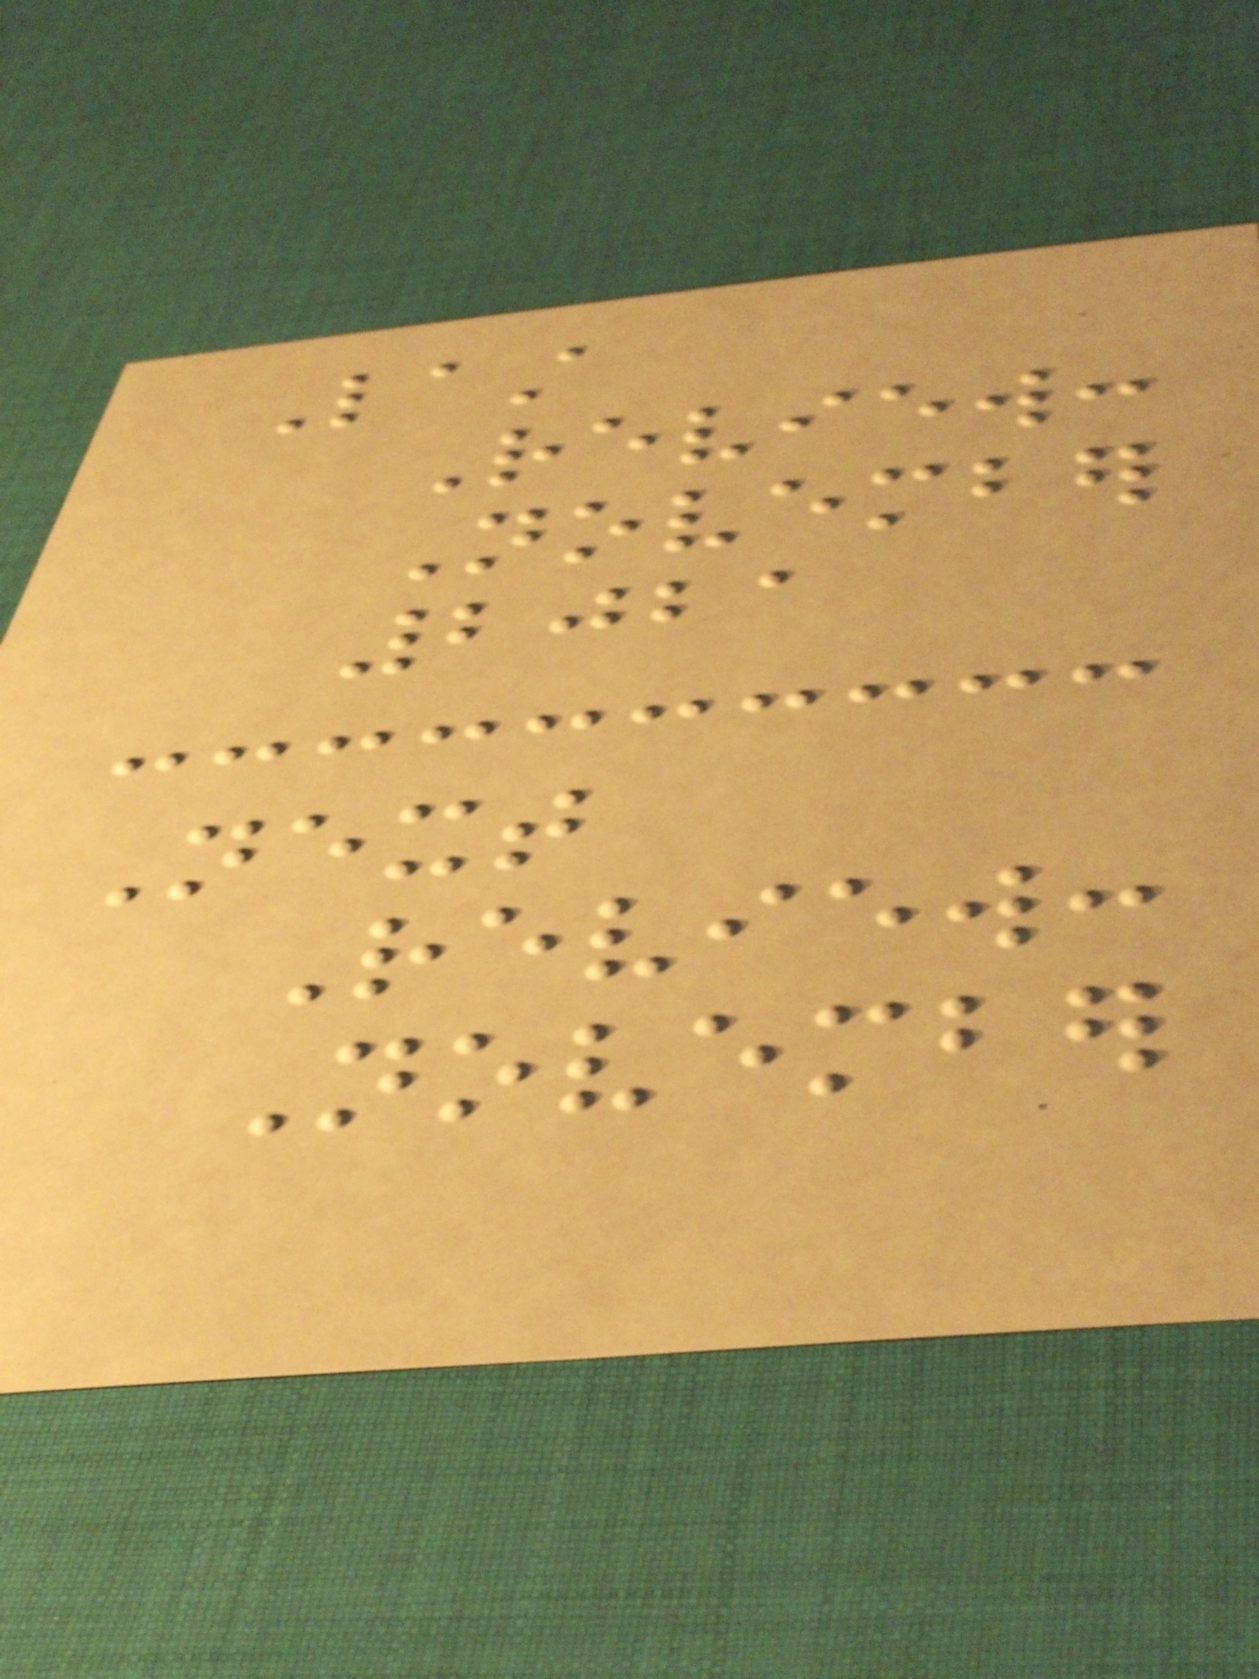Last
Review:
November
2021
Next
Review:
November
